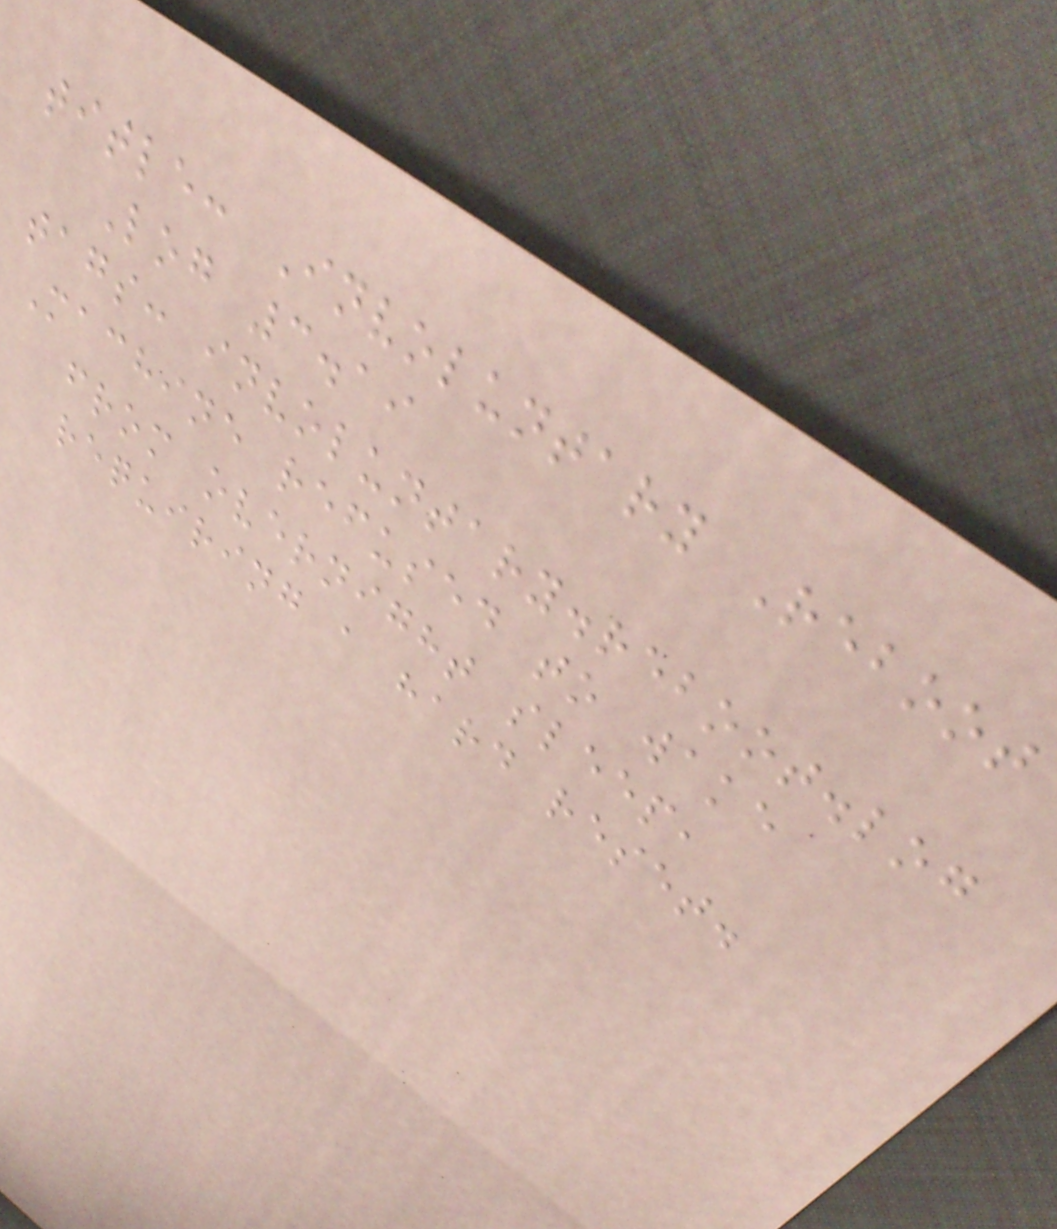title: Involuntary Reboot
Log 3.19
tags: involuntary.reboot.log
Machine refused to wake
from overnight sleep,
requiring a hard reset.
